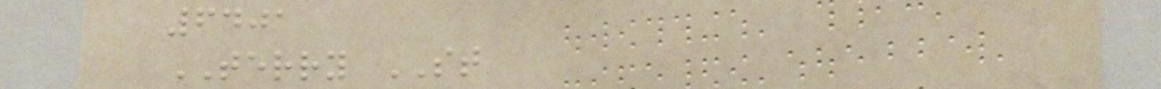6401
TERRY ST
